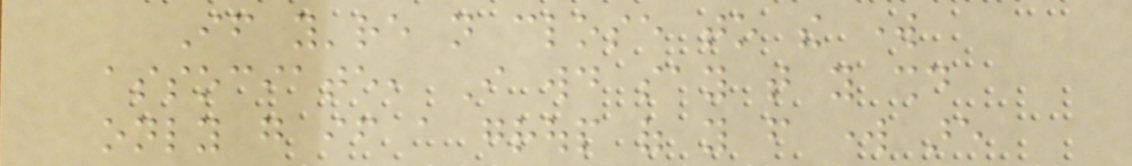If you're not close to the work
associate, I would say that you should
only go if a group of you from work are
